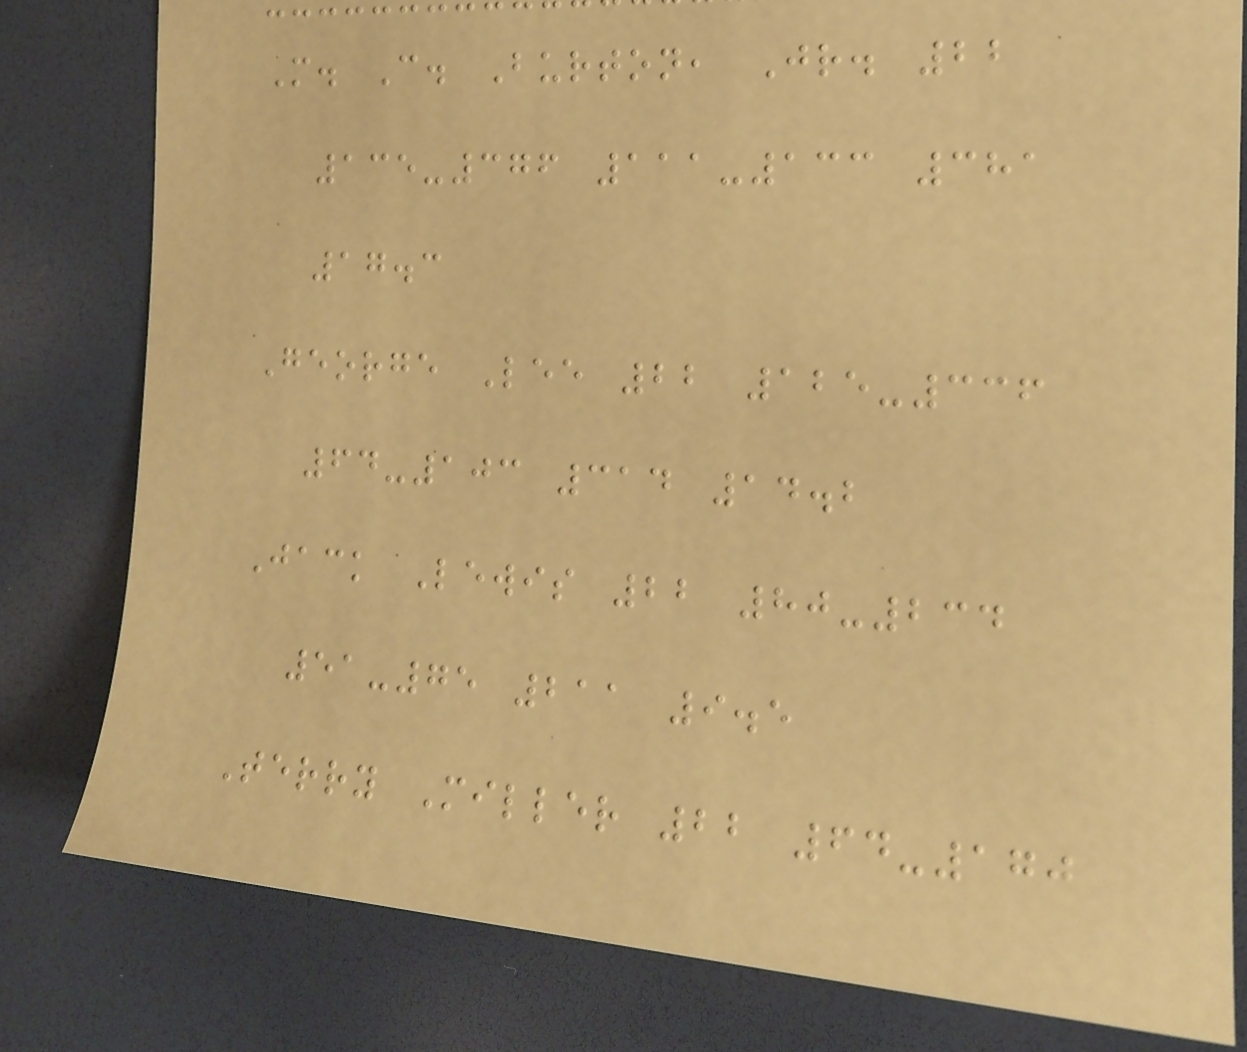M. C. Burton, Jr. 22
135-376 111-133 381
17.3
George Lee 22 125-336
64-103 314 14.2
Jack Lewis 22 80-234
51-75 211 9.5
Terry Miller 22 64-170
